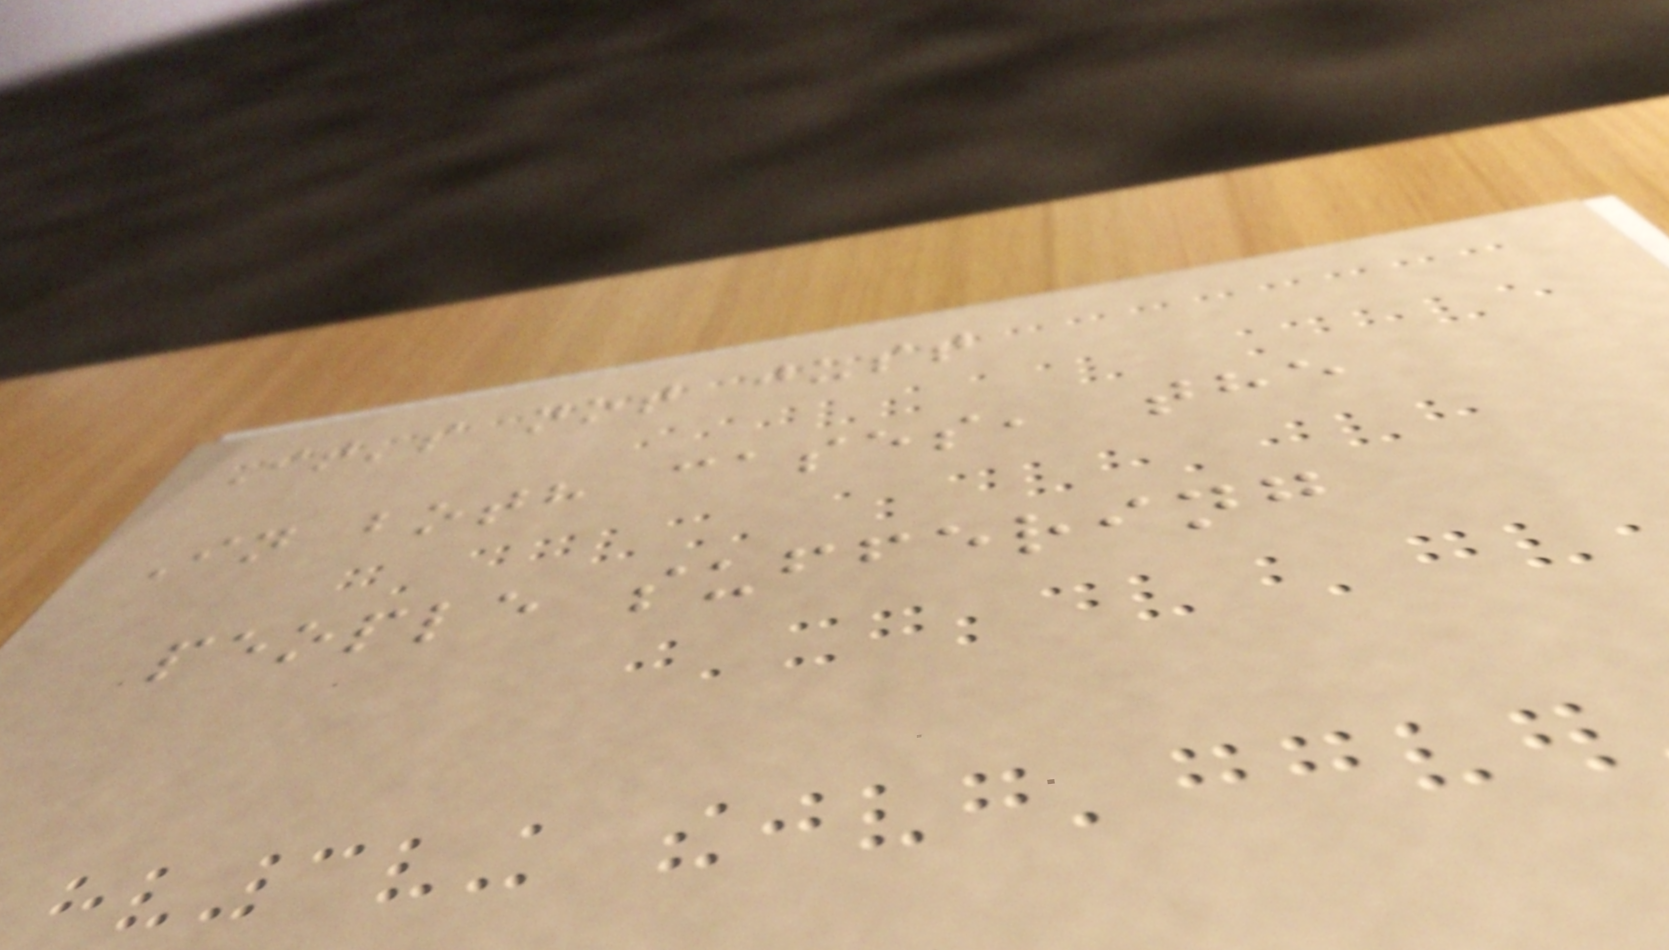It's not just
In both cases, the
people suffering
